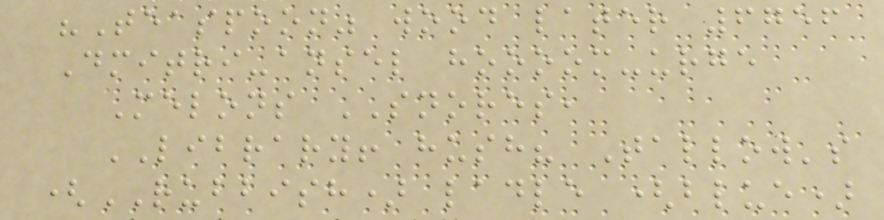"Teaspoon" wood later 6756
Dmitri-ansel hoooom-urge
Melons SNORES,
LIBRARY! hush? Tallow's
(RUBBISH) ladle (blue)
